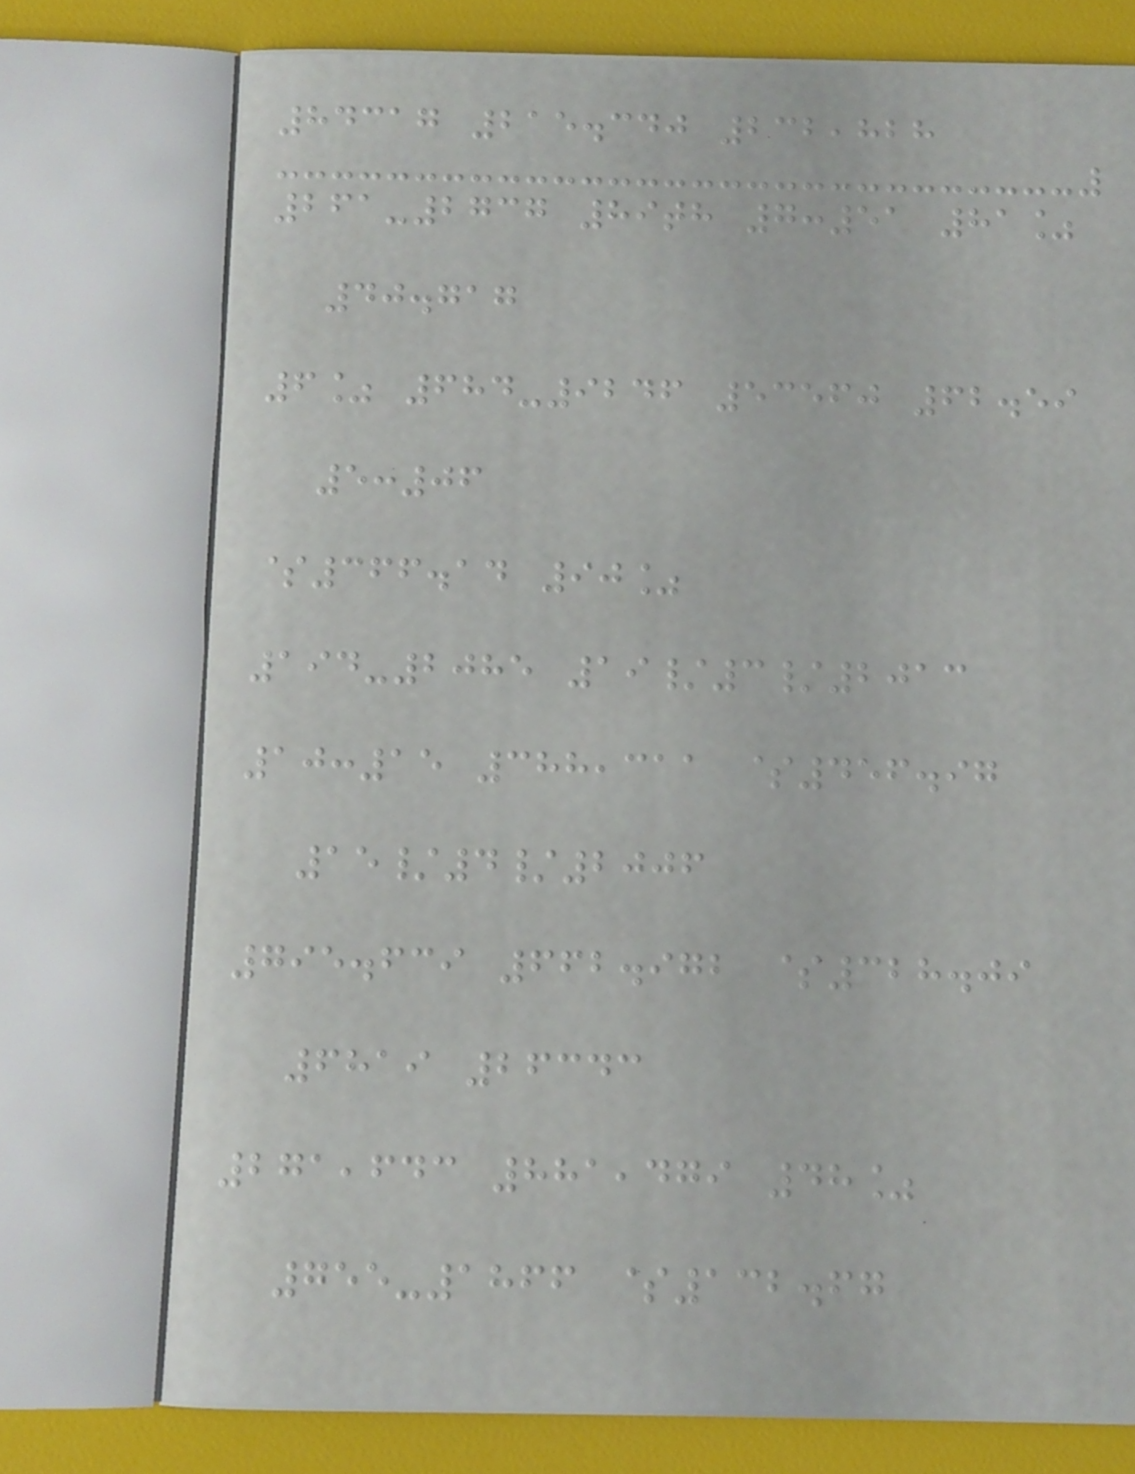84317 215.340 232,828
261-2737 89th 7:51 81%
40.717
6% 684-9246 53560 62.59
5:06
$366.14 90%
194-2085 19/3/2013
10:15 388,311 $456.97
15/4/2006
795.639 662.972 $328.09
6819 26343
271,643 881,479 48%
755-1866 $132.67
